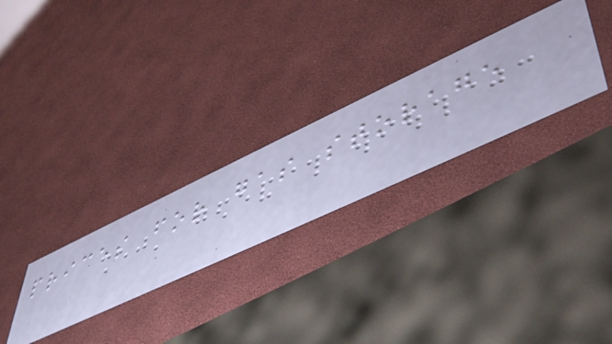prices for gas storage
